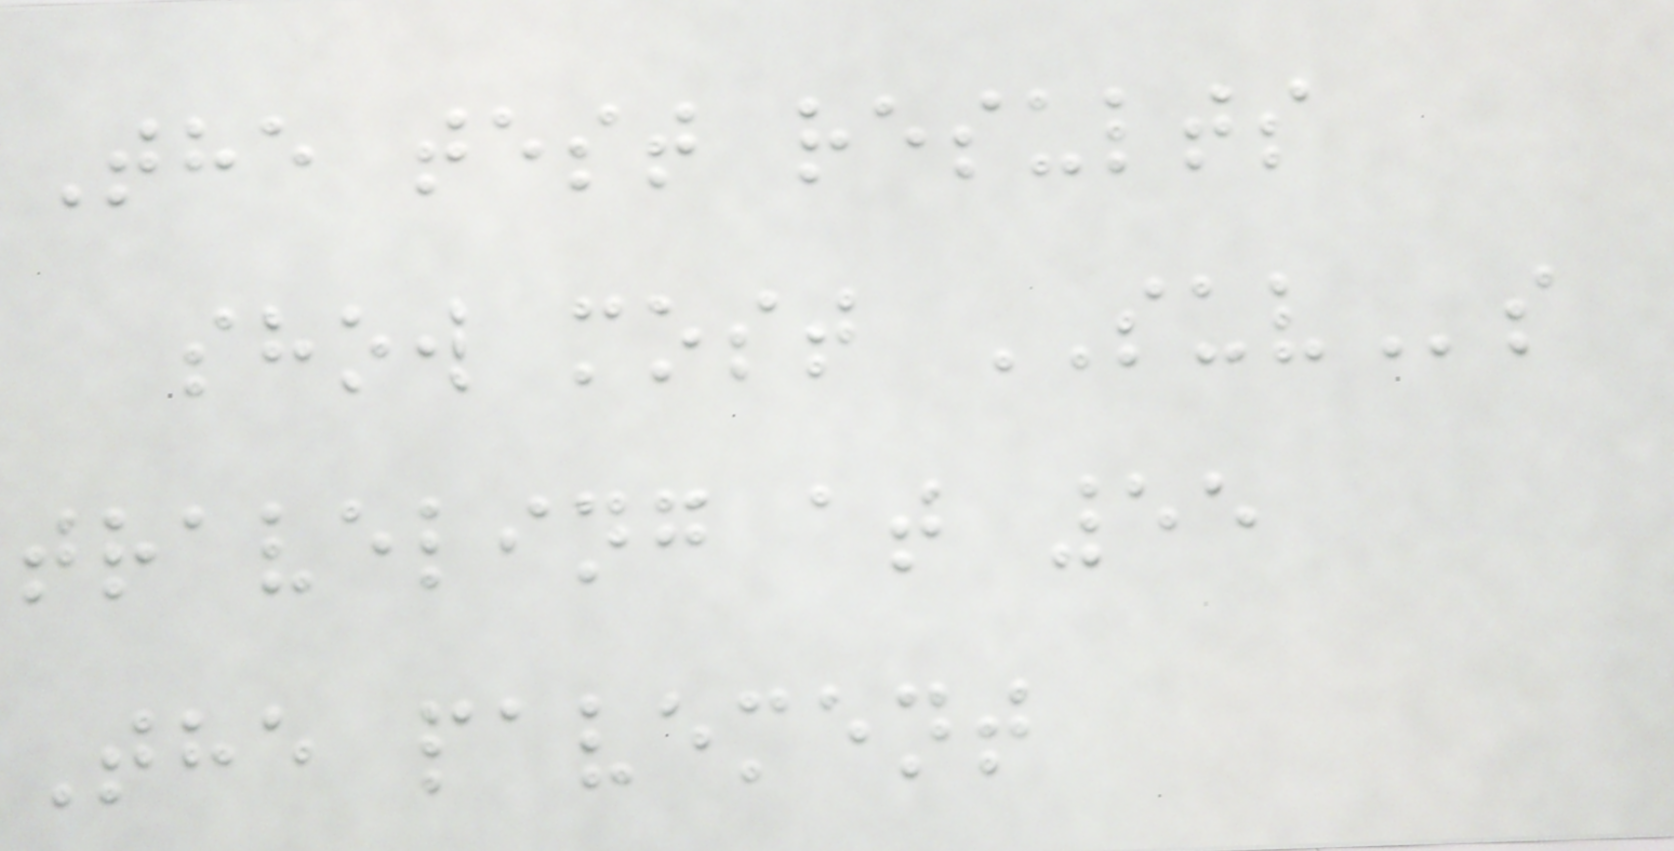The test results
show most SUVs
traveling at 55
The pavement
